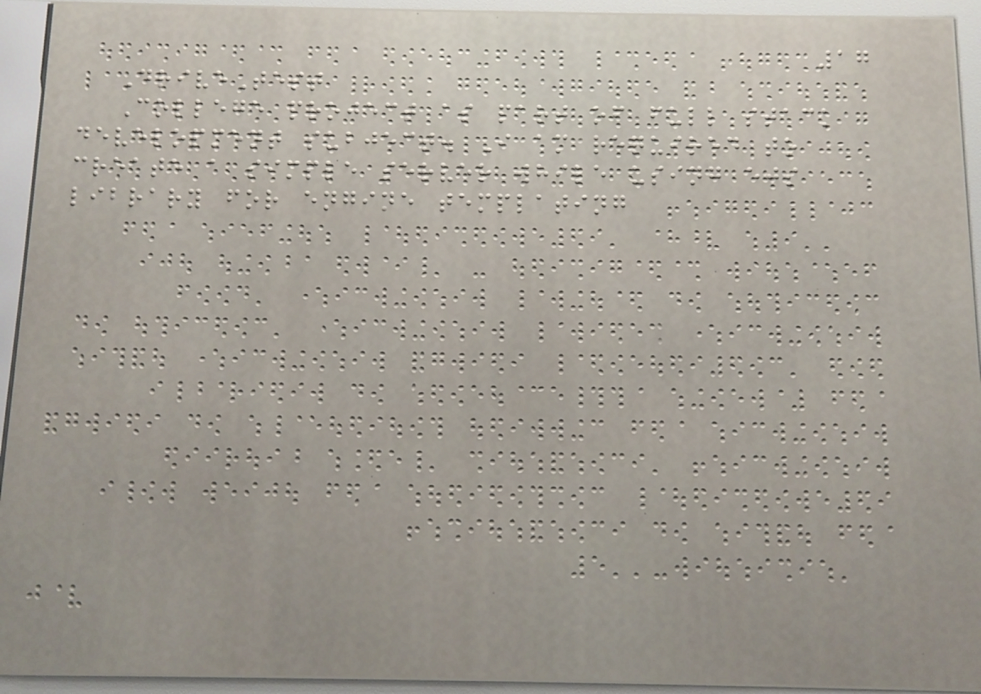17
DriveTest
College project as part of full stack
development subject. I am required to
create a simple server while using ejs
library for engine templating
